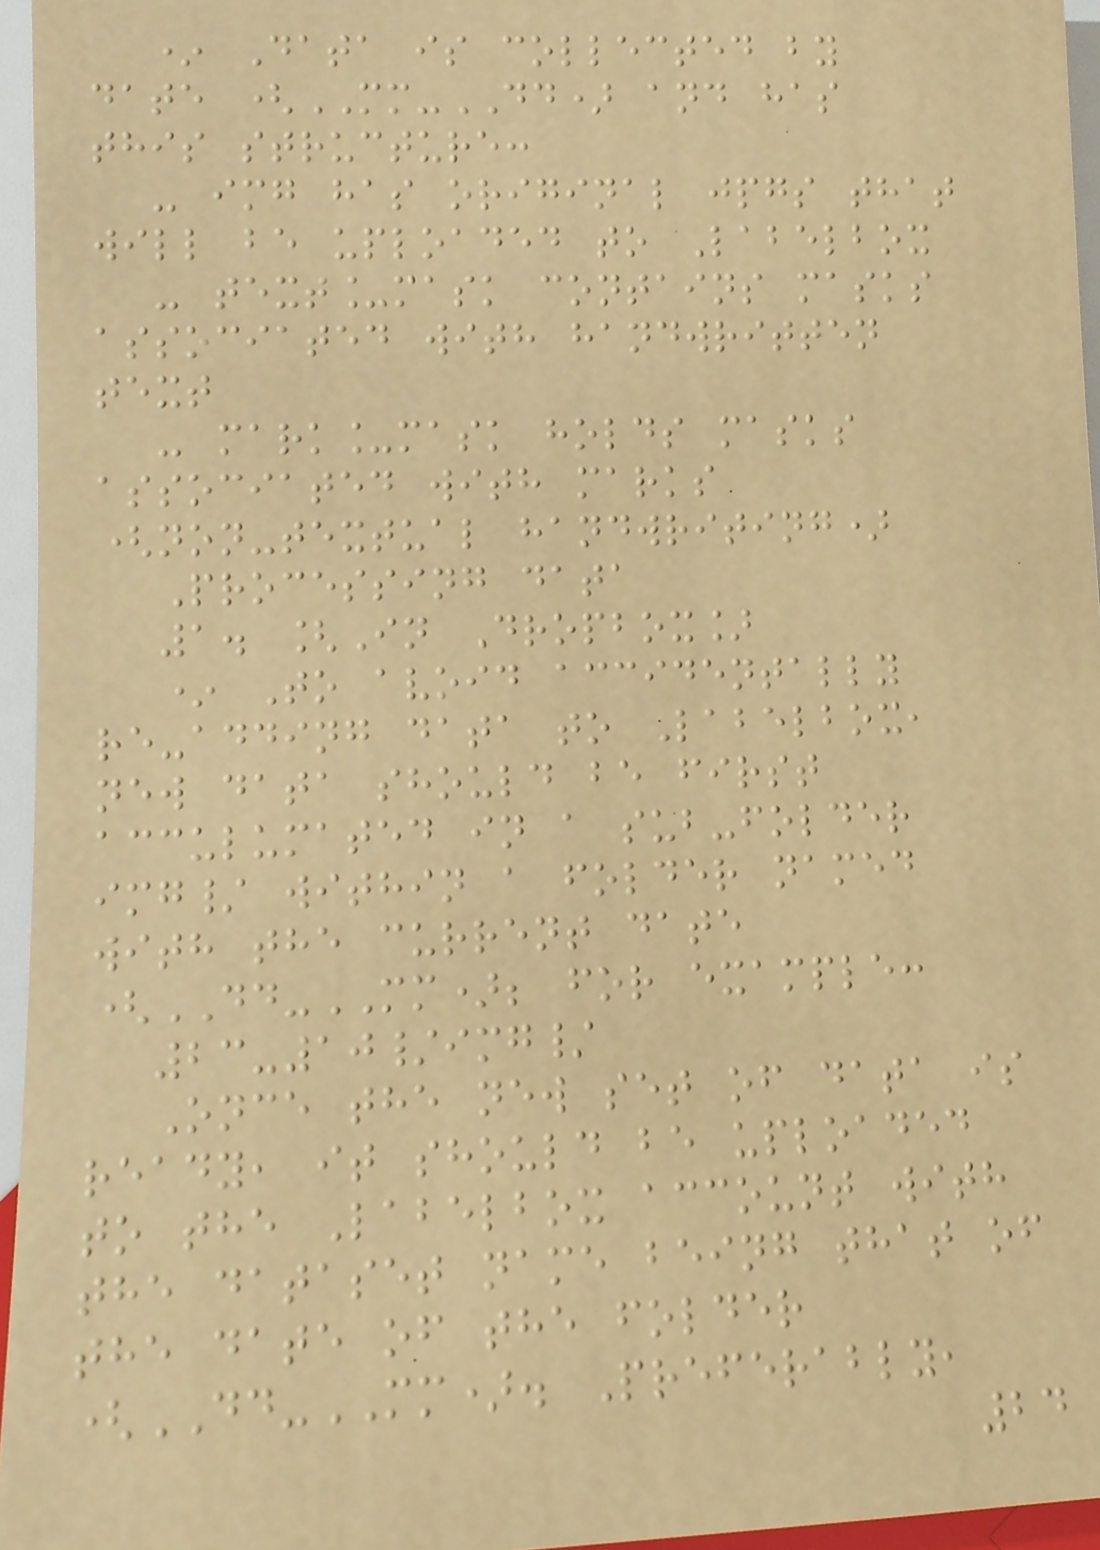* Data is collected by
date (MM-DD) and has
this structure:
- img has original jpgs that
will be uploaded to Labelbox
- text_mask contains masks
associated with handwritten
text
- mark_mask holds masks
associated with marks
(non-textual handwriting)
Processing data
1. [In Dropbox]
* To avoid accidentally
re-adding data to Labelbox,
new data should be first
acculumated in a sub-folder
img/ within a folder named
with the current date
(DD-MM); for example:
23-10/img/
Once the new set of data is
ready, it should be uploaded
to the Labelbox account with
the dataset name being that of
the date of the folder
(DD-MM). Preferably,
24
